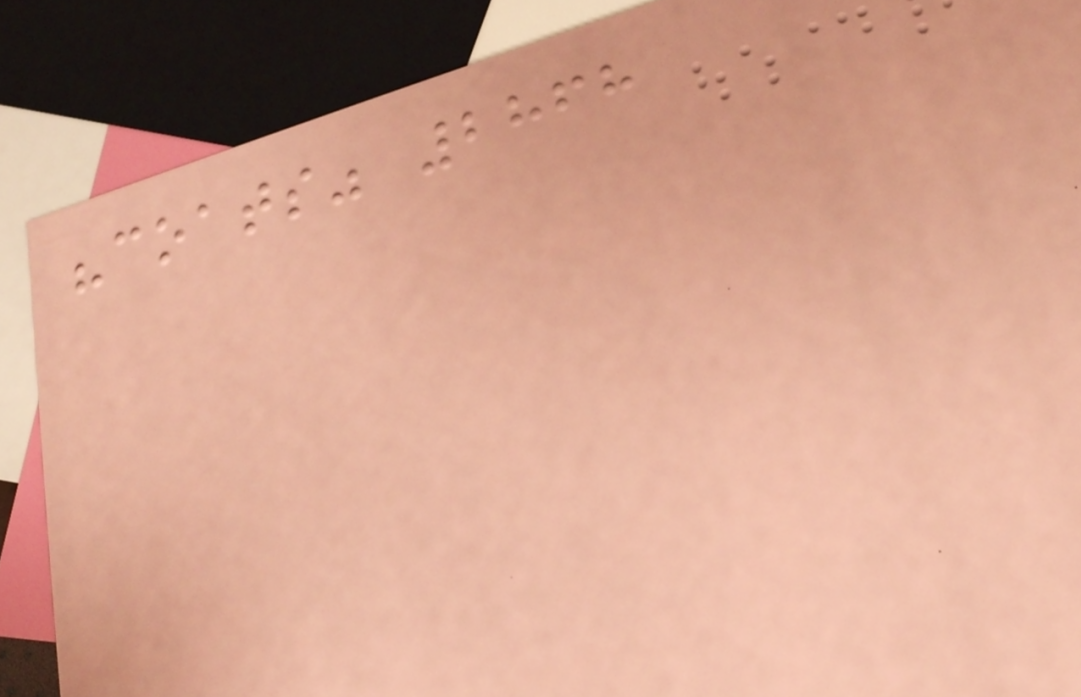"coats" 2868
